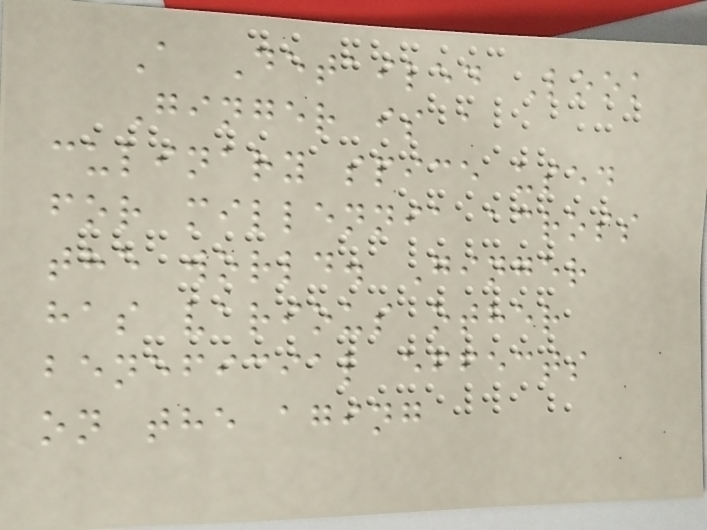A Detailed Look
Ginger is a
culinary spice used
for millennia across
the world. Ginger
has various other
beneficial effects
on the aging
